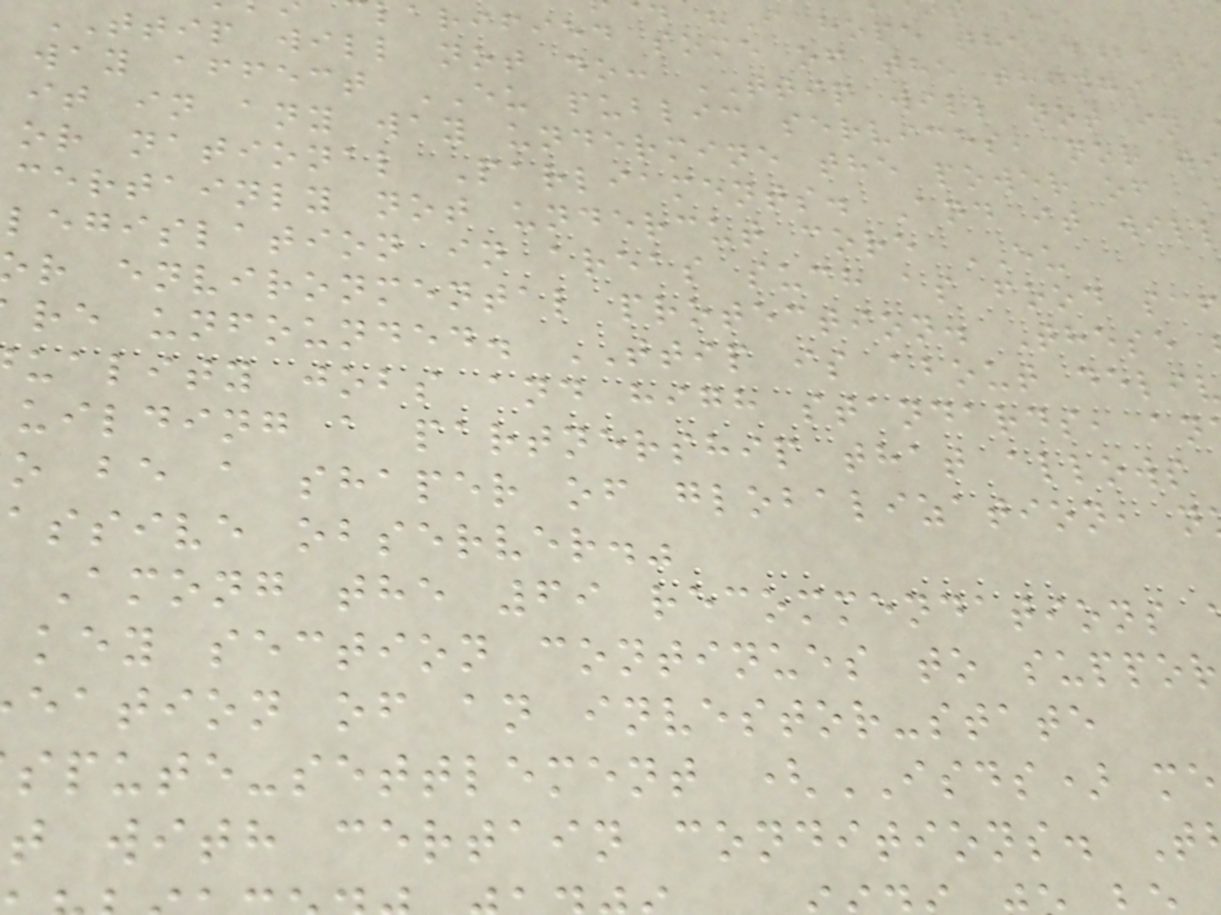"I hope the debate
arified some of the things
TTIP will not do: TTIP will not in
way affect EU public services, nor w
it in any way undermine the power of
or national Parliaments. And it wil
certainly not undercut core EU
legislation in areas such as food sa
r environmental protection. These
re unfounded. TTIP is about deli
uality jobs and high standards, an
uilding a partnership that allows
o be a shaper of globalization, n
assive observer."
Among the 69 recommendations
key section continues to suppor
eation of an investor-state
spute-settlement (ISDS) me
t with certain conditions. T
